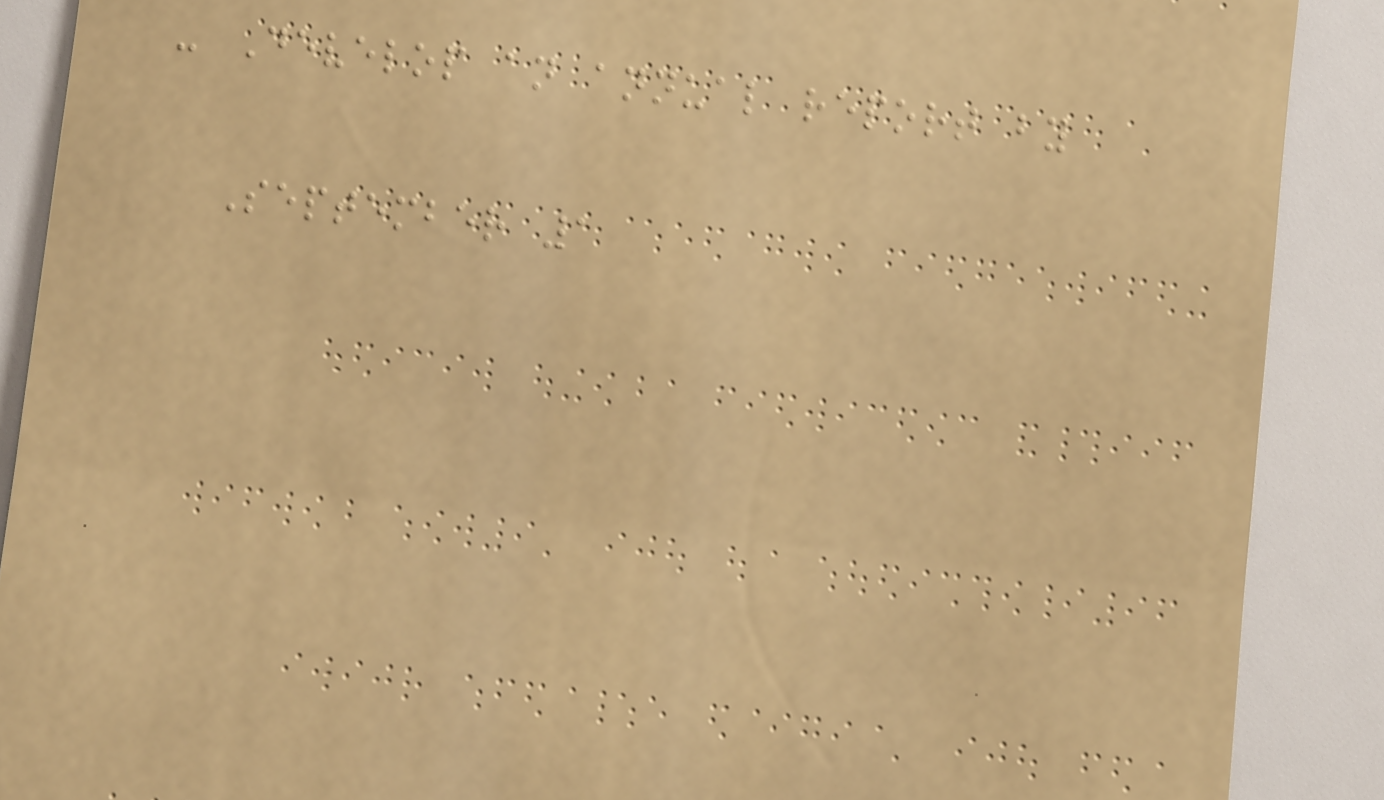- Develop an annual report by
September 1
